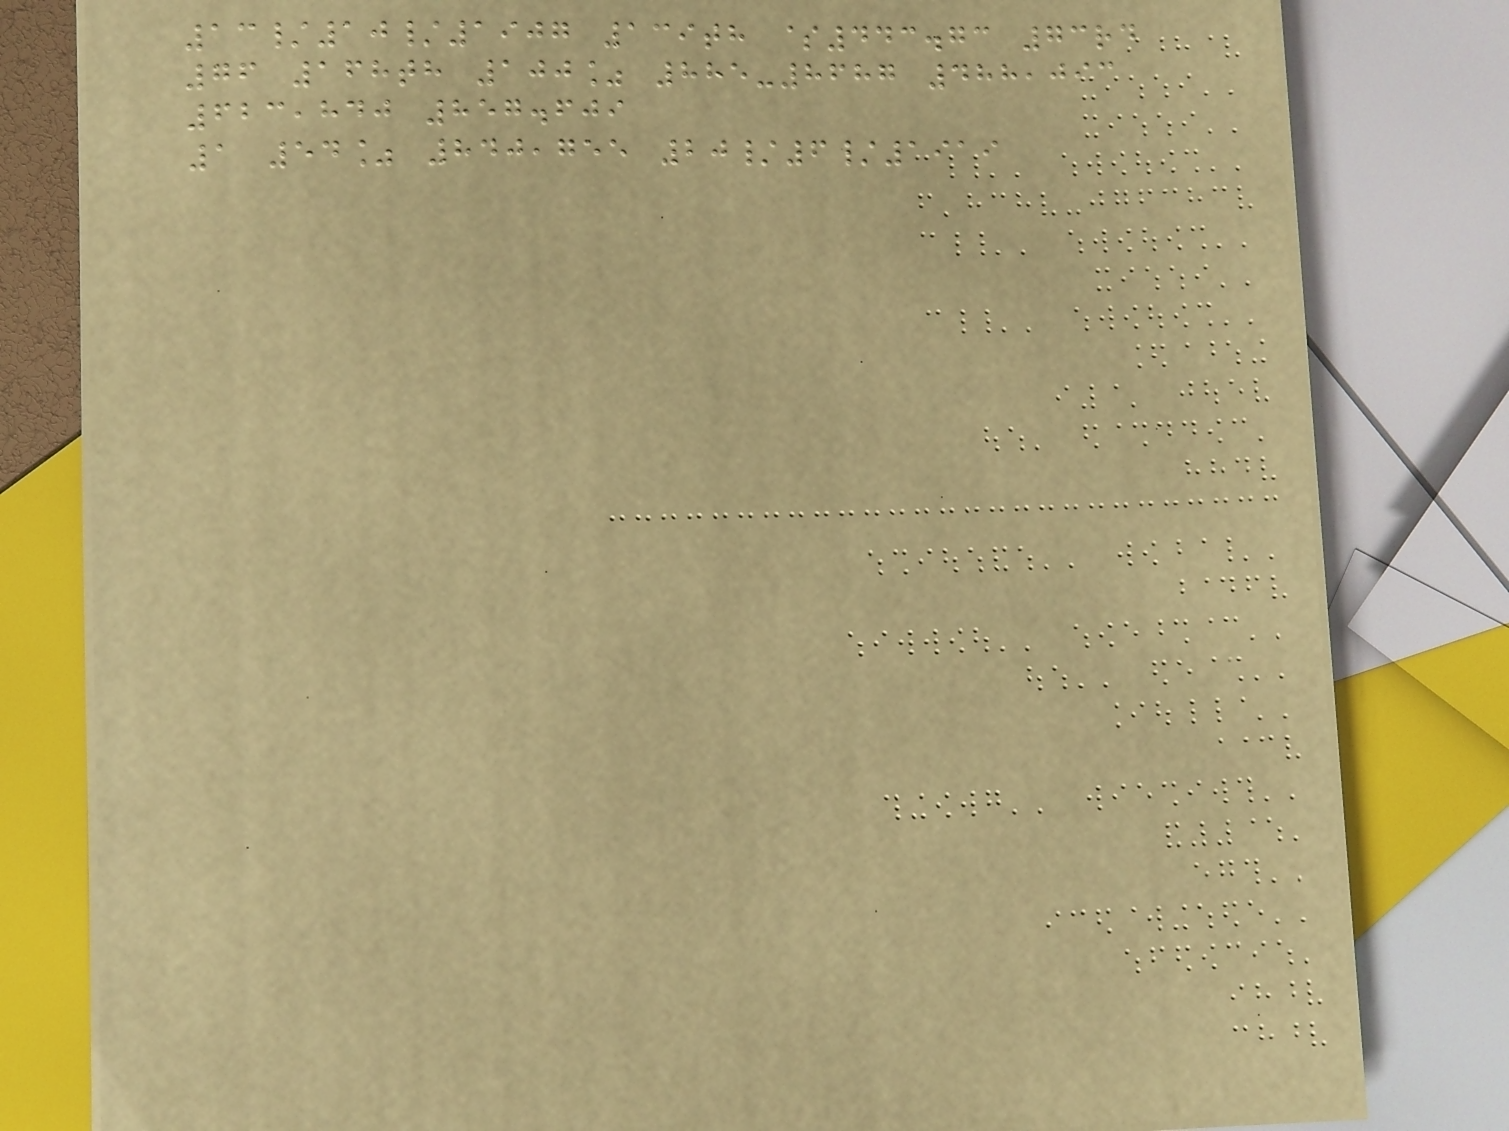13/10/1907 139th $443.73 73rd
76 168th 100% 885-8687 488,093
623,840 857.609
1 54% 840,755 20/6/1919
